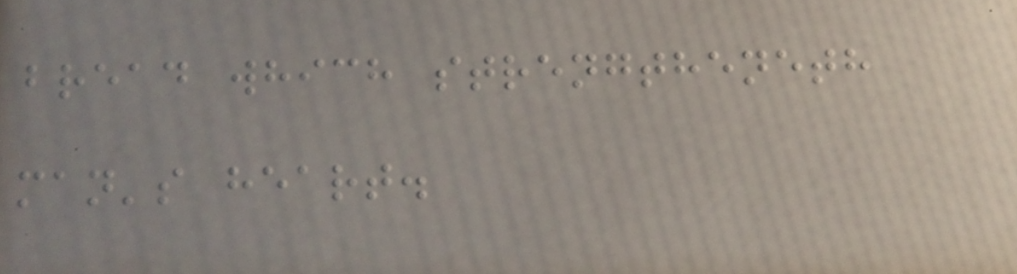bread which strengtheneth
man's heart.
